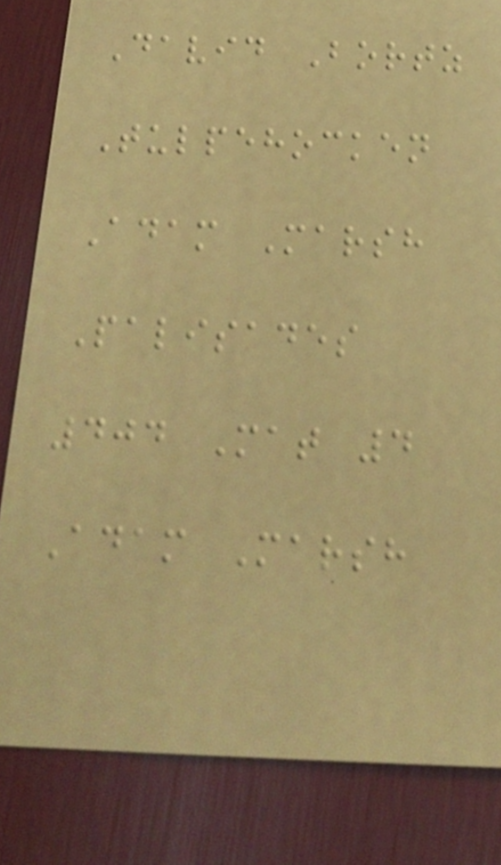David Bortz
Tulpehocken
Adam Marsh
Palisades
404 Mat 4
Adam Marsh
